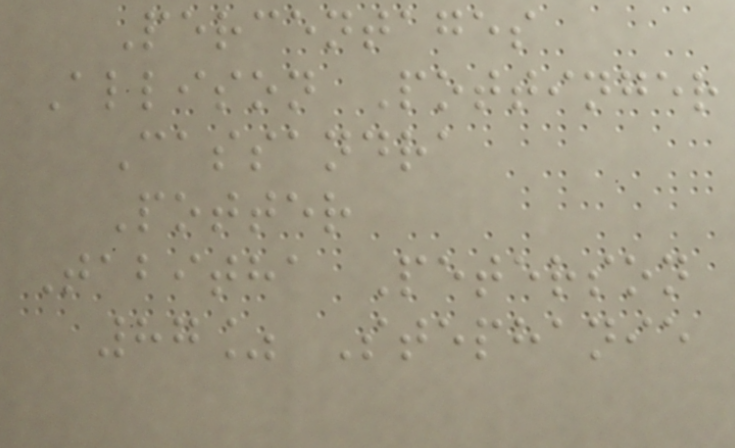Percentages
Allison Pottinger
Cassandra
Potter
Tabitha Peterson
87% Stephanie
